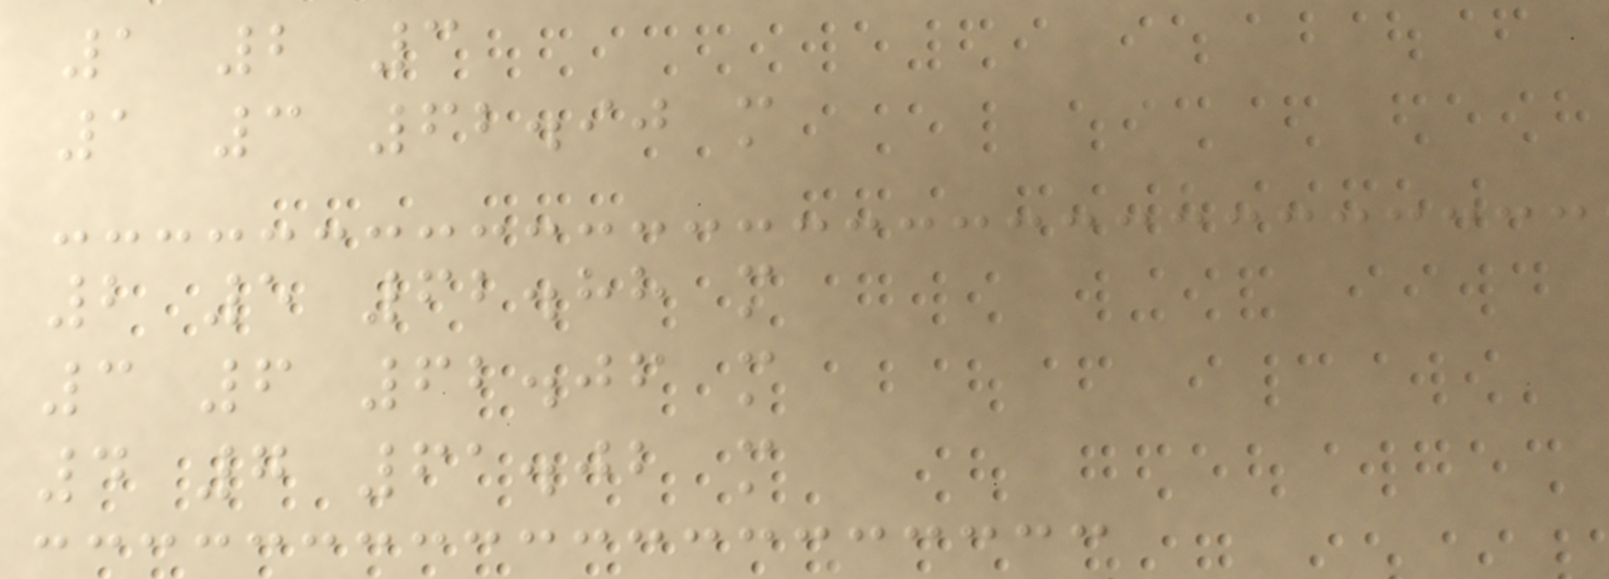1 2 3
1 3 62.90 m
2 5 62.88 m
3 6 62.06 m
4 7 61.02 m
